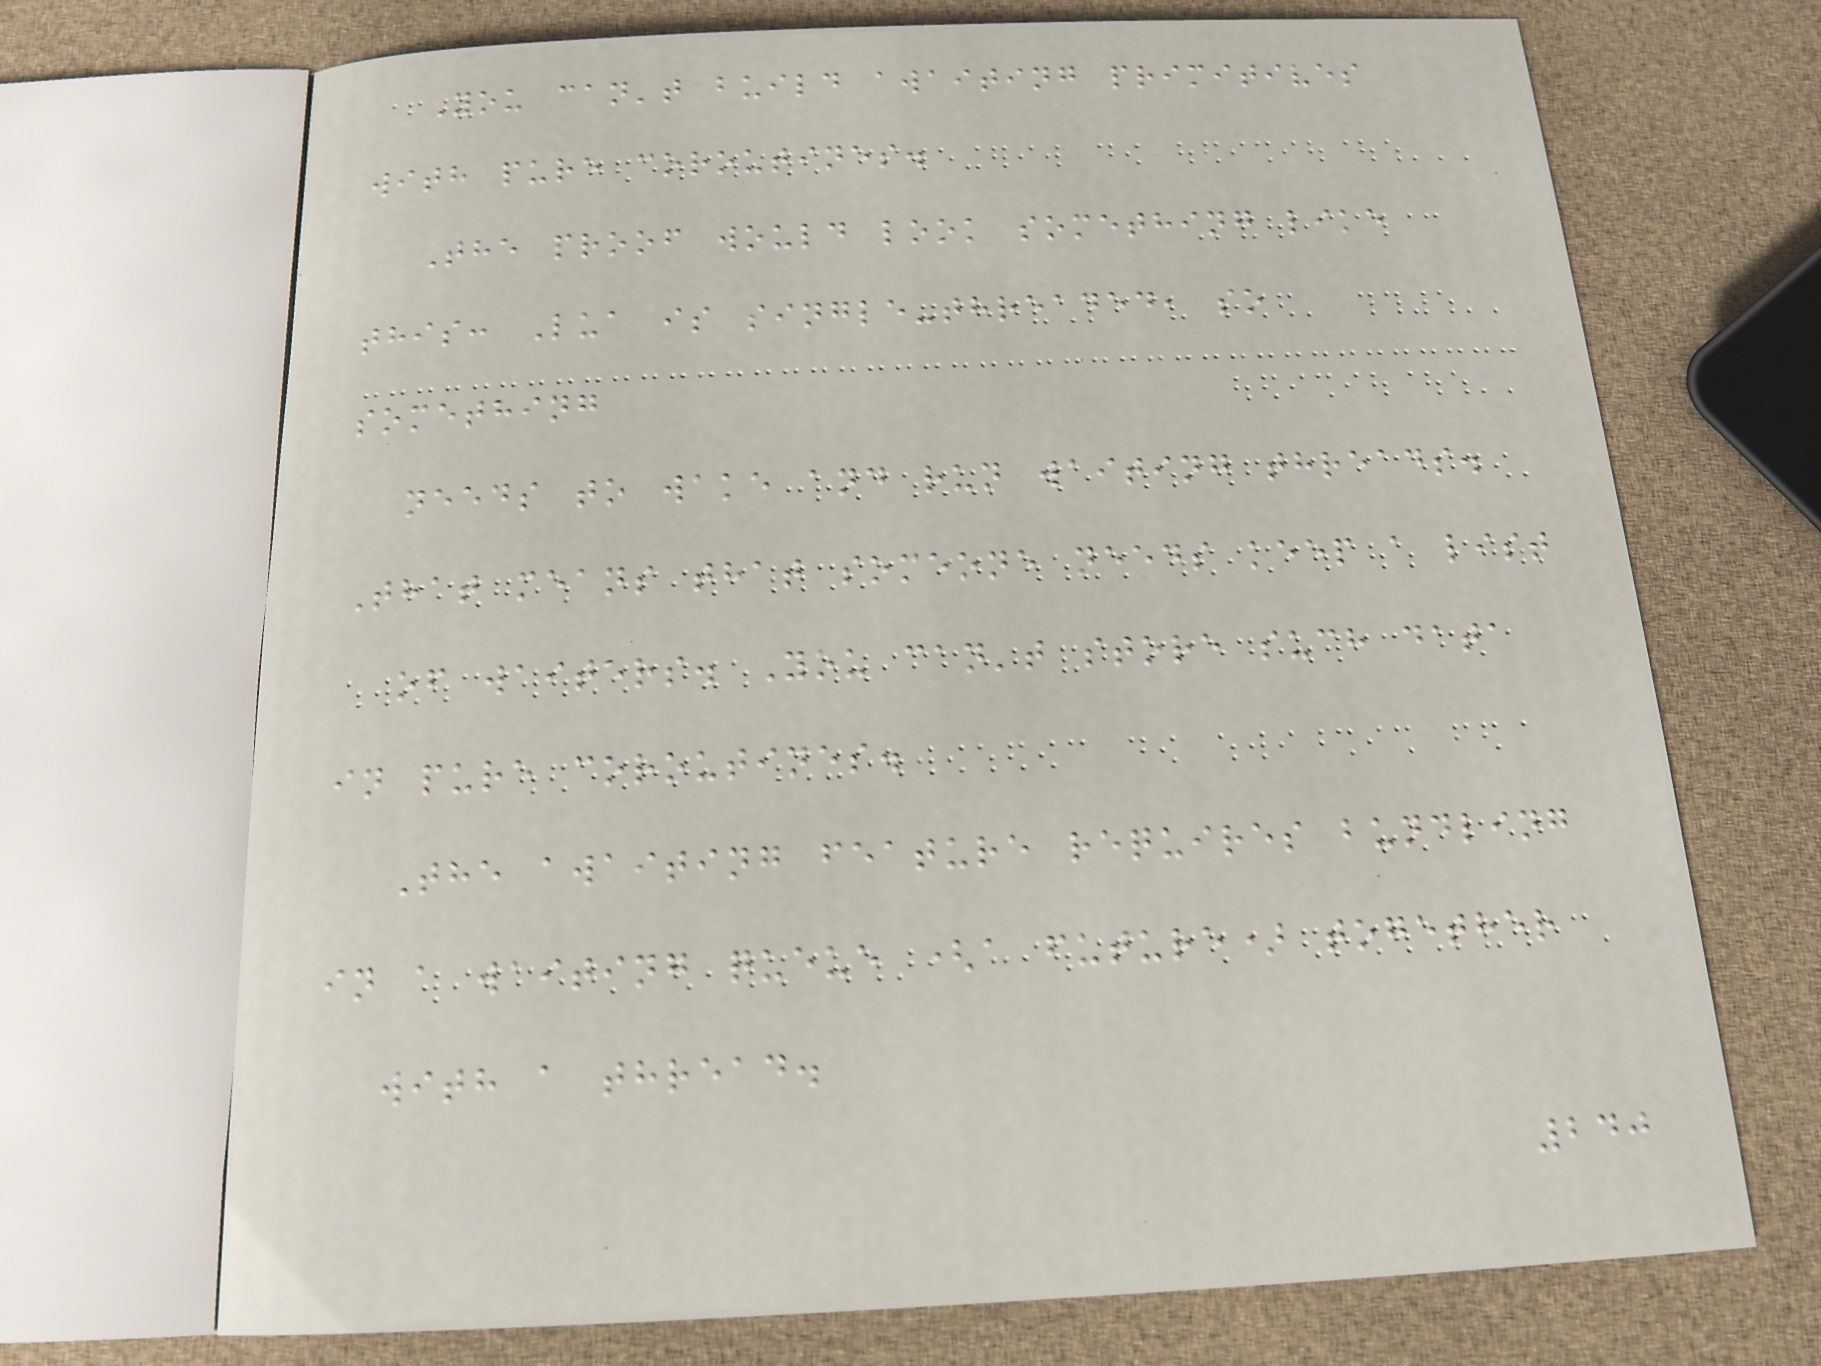You can't build awaiting primitives
with pure coroutines.
The proof would look something like
this: Lua is single-threaded, so
something
needs to wake and run waiting threads.
That means that someone needs keep a list
of waiters. You can't store such data
in pure coroutines.
The awaiting feature requires bundling
in a waiting queue (a future) together
with a thread.
240
